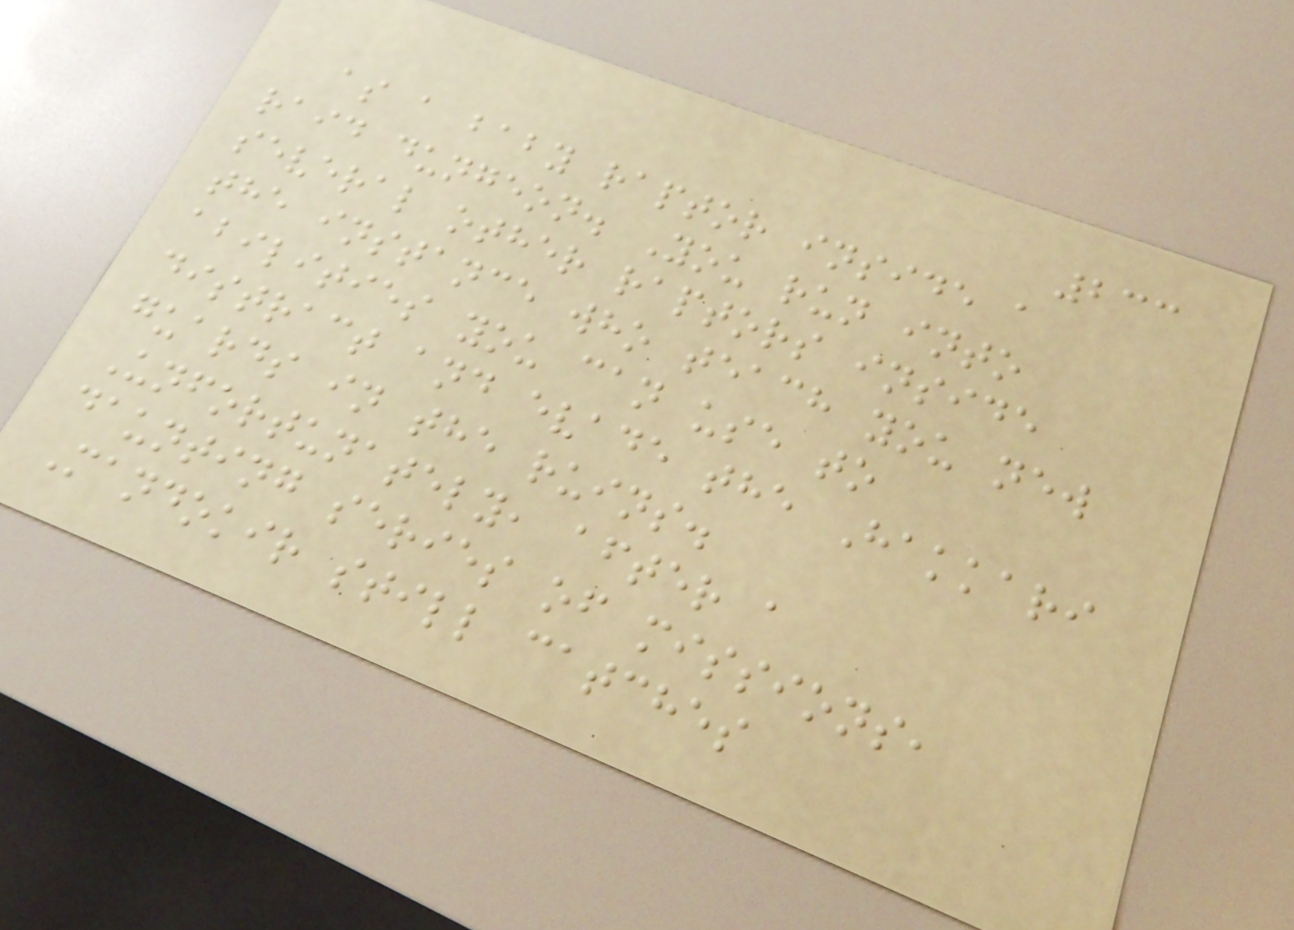233
as a baby raptor inside a
raid dungeon. You run into
several other raptors inside
the instance who teach you new
abilities you can use to
distract and evade the Hakkari
guards in the ruins.
Unfortunately, after a
daunting series of missions,
Mandokir still catches
